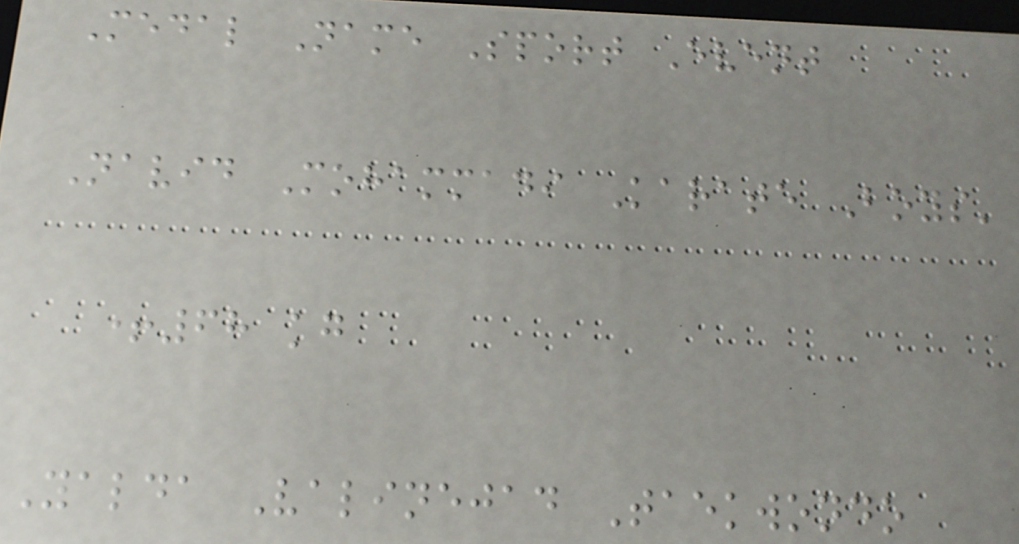Medal Name Sport Event
Navid Mohammadi Karate Boys'
+68 kg
Yalda Valinejad Taekwondo
